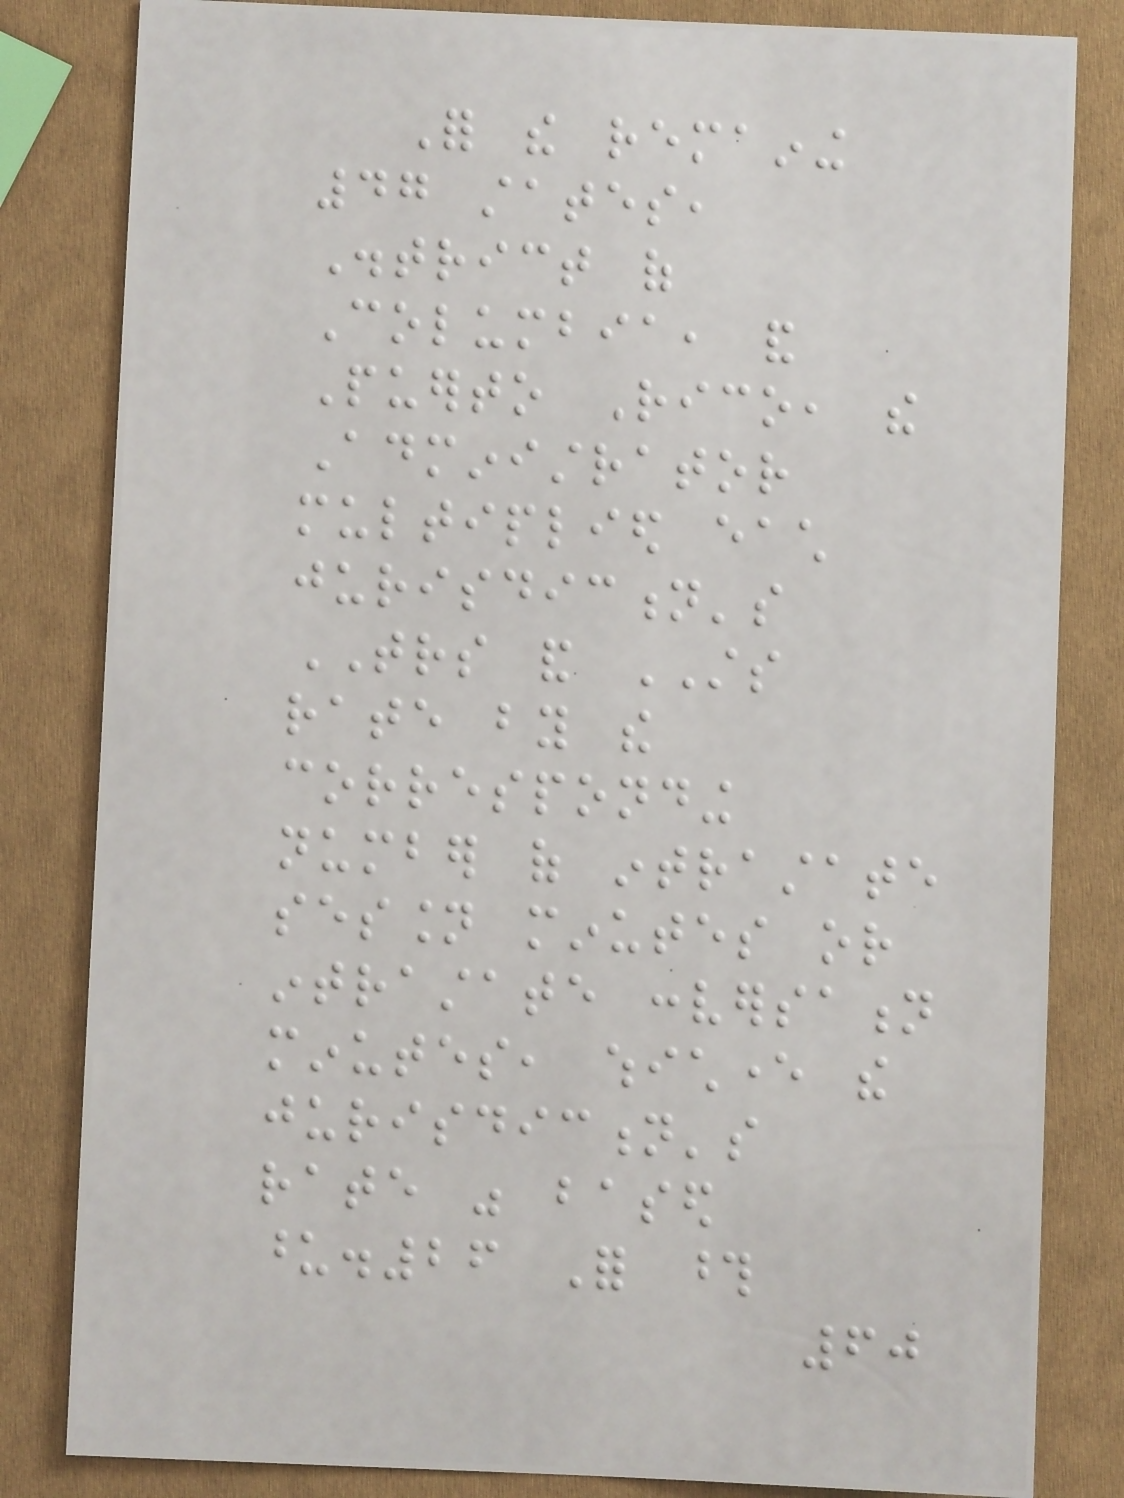For the remaining
47 states,
District of
Columbia, and
Puerto Rico, the
Administrator
multiplied each
jurisdiction's
TRS and STS
rate by the
corresponding
number of intrastate
session minutes or
intrastate conversation
minutes, whichever the
jurisdiction's
rate was based
upon.26 For those
60
